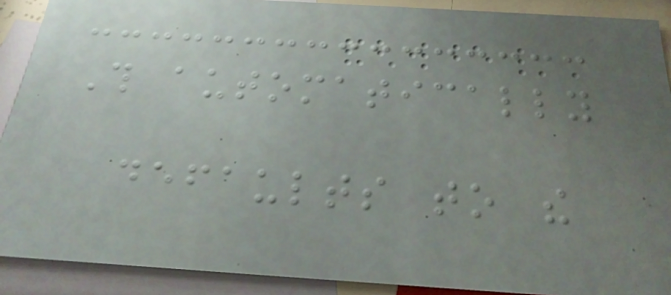This automatically
defaults to the
